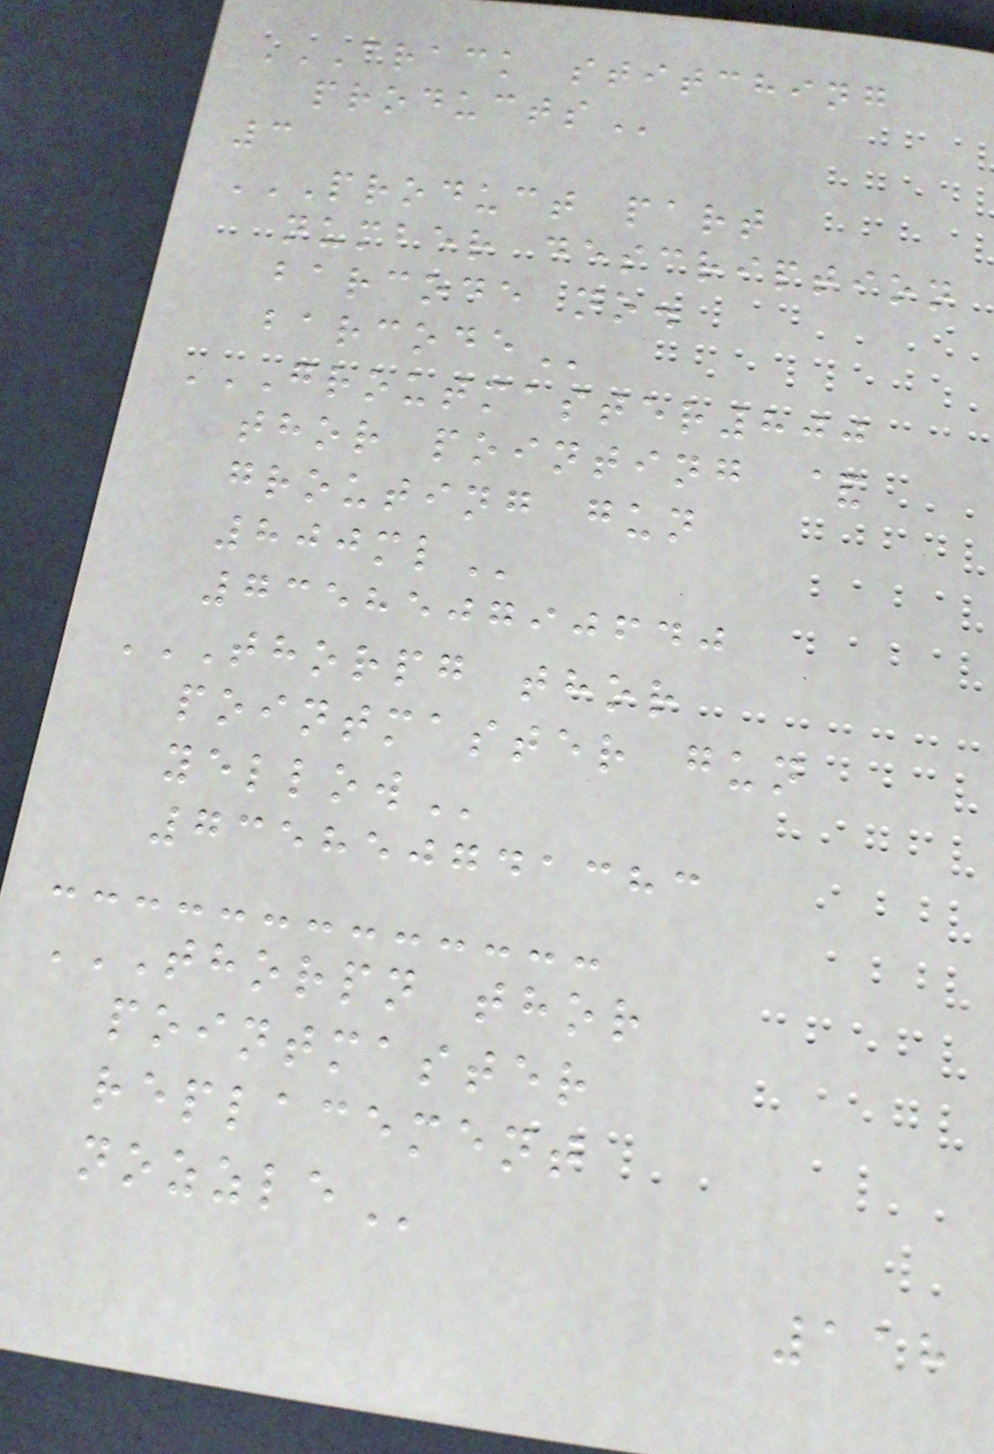CRACK STITCHING
PRODUCTS
3
PRODUCT PART
NUMBER DESCRIPTION
BARCODE NO.
BARCODE
GROUTMASTER800
THOR POINTING &
GROUTING GUN
800ML
735850790640
THORPG THOR
POINTMASTER GUN
YELLOW
735850741383
THORPN THOR
POINTMASTER
REPLACEMENT
NOZZLE
118
